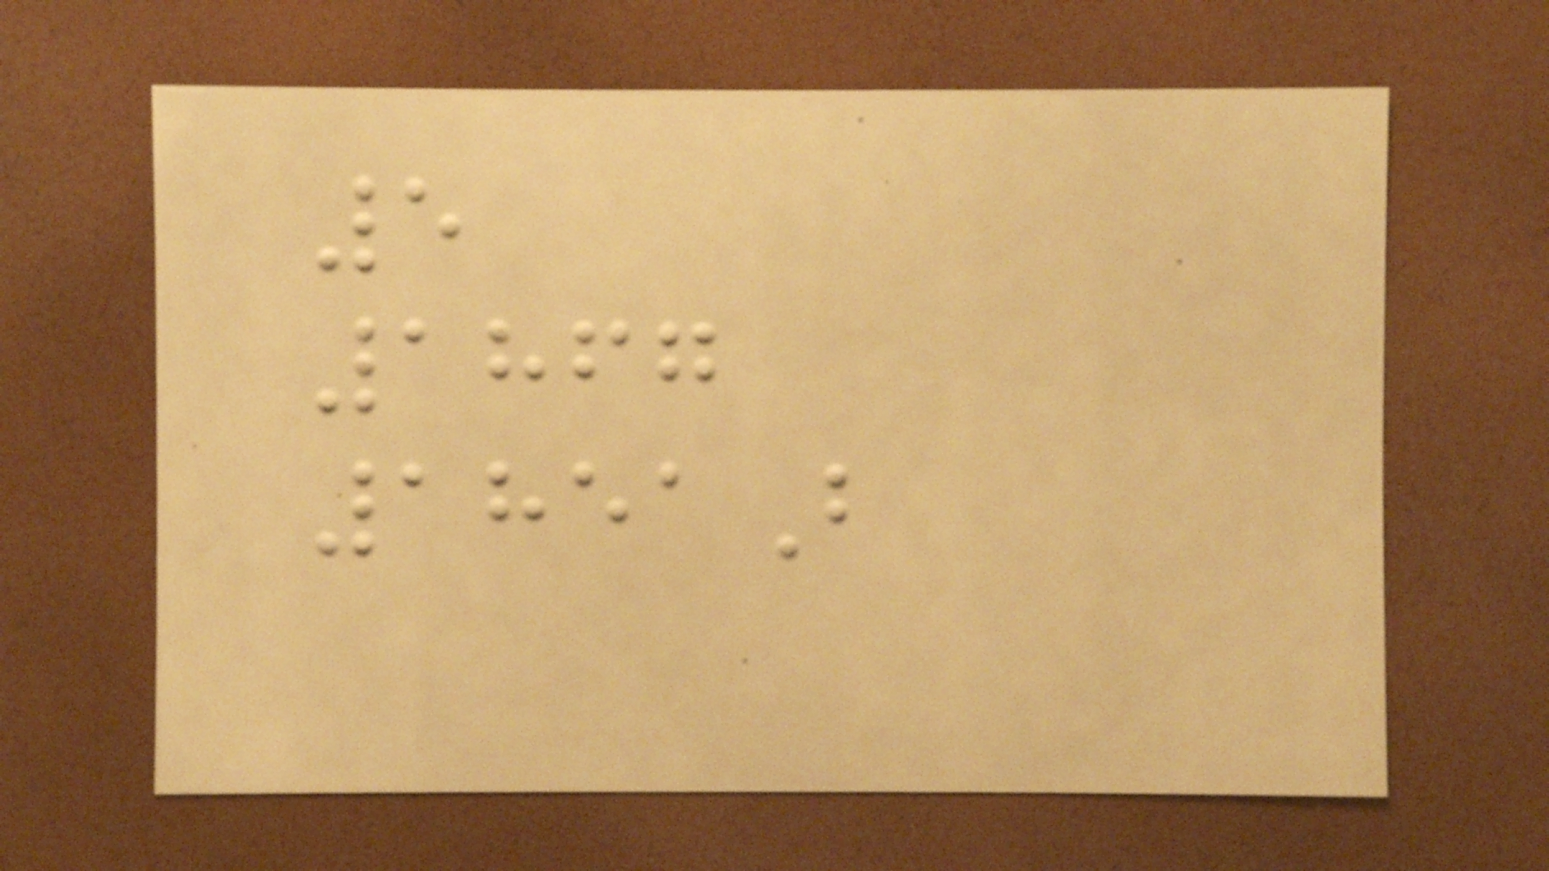5
1867
1851B
